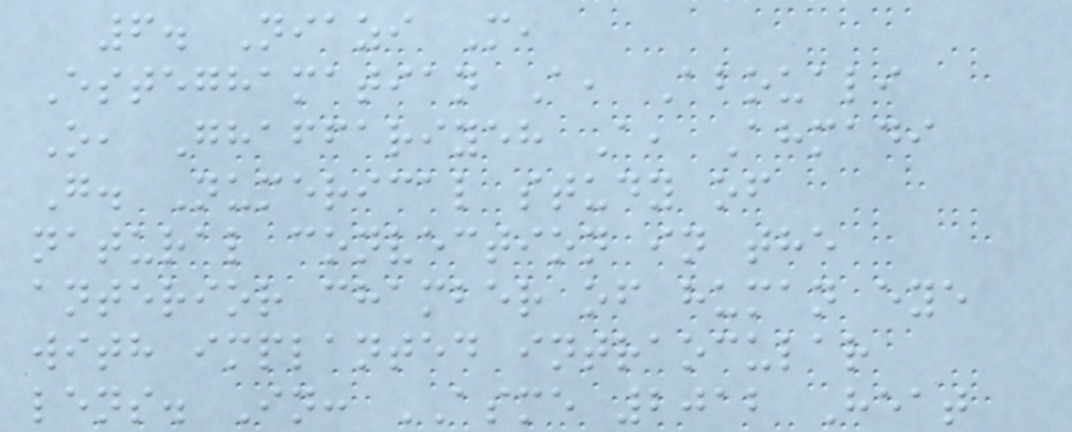6. Niazi M,
Esteghamatian A, Abouali
O, Ghaffariyeh A, Ahmadi
G. Numerical study of
natural convection in the
anterior chamber of human eye
with implanted intraocular
lens. In: ASME 2012 Heat
